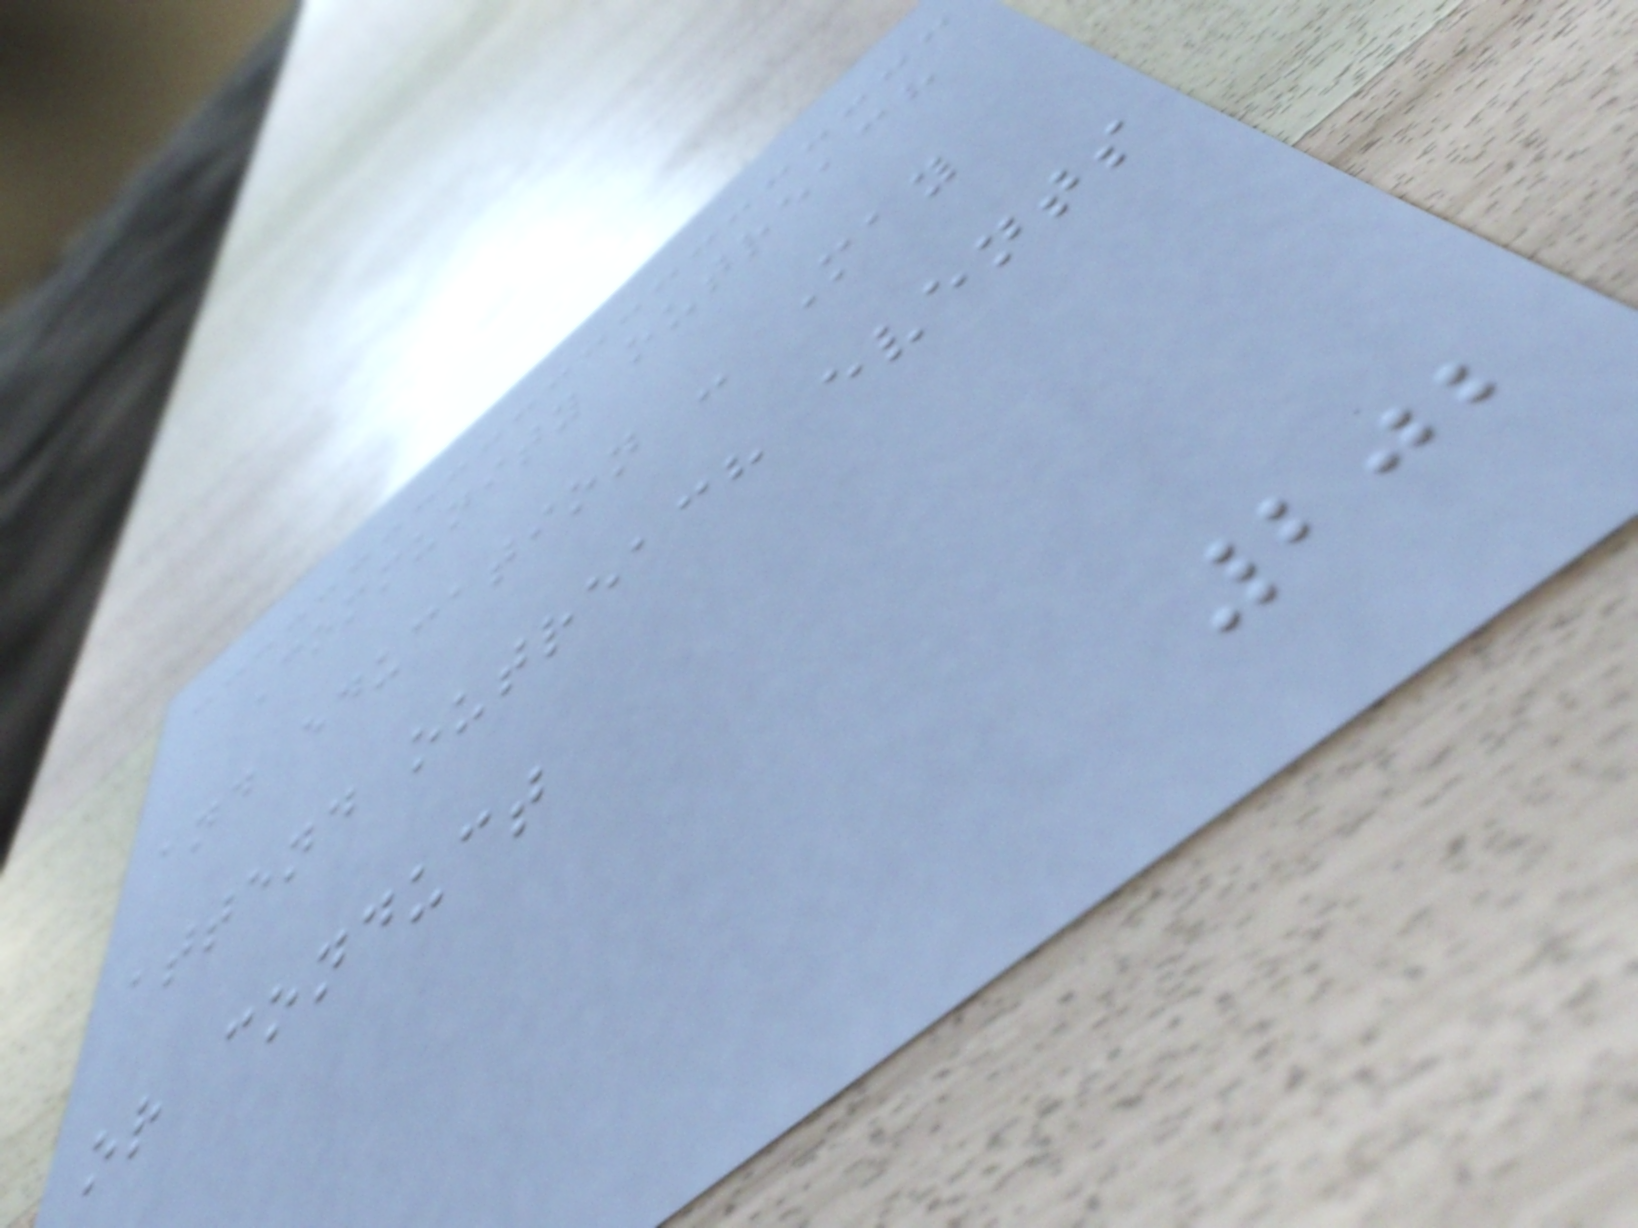Community outreach
and education - May
attend outreach events
or conduct
202
